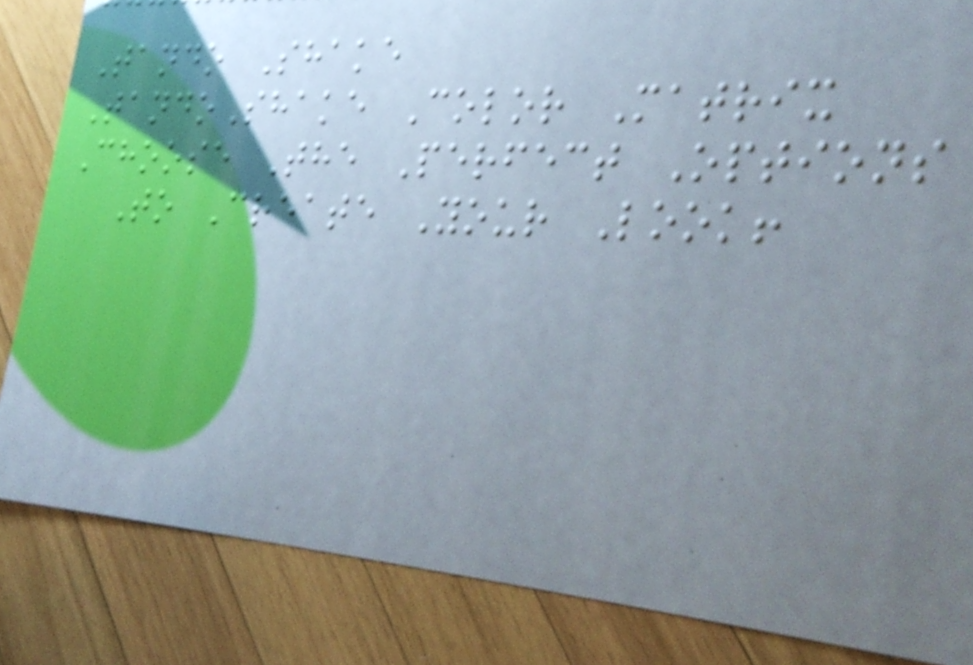Tando Shake
TandoShake Color Matrix
Choose The Perfect Options
To Create Your Look!
